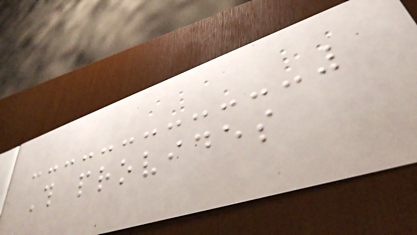This provides
